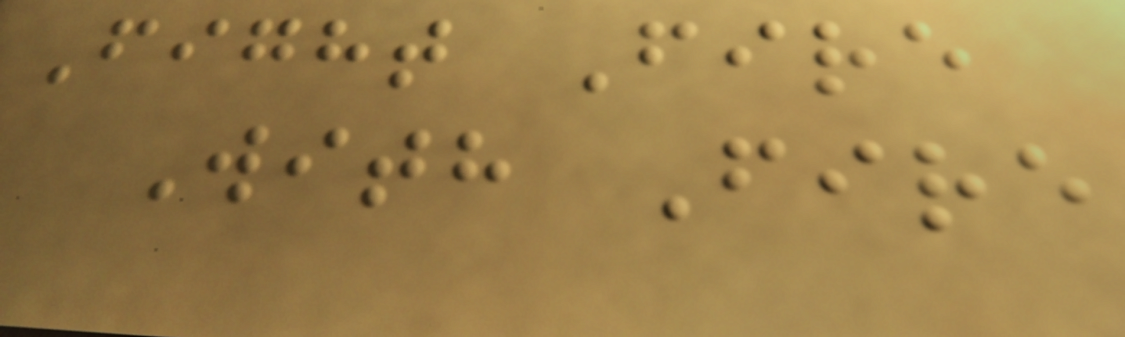Fight Fire
With Fire
